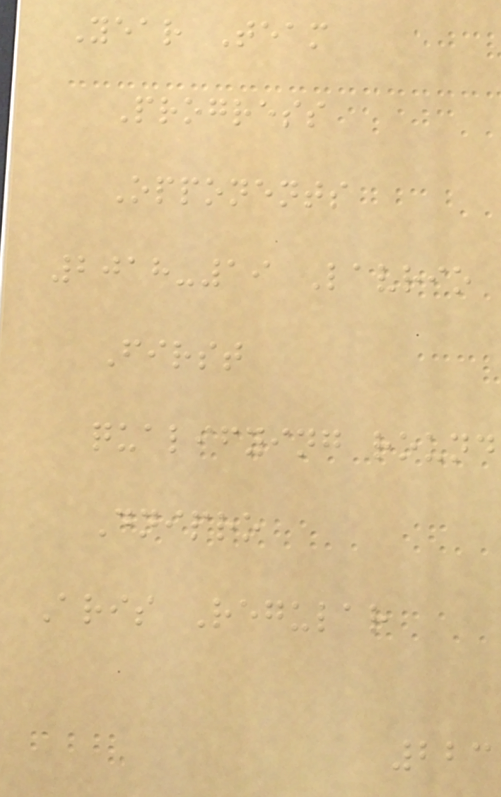Year Team
Progress
Opponents
2018-19 Lavrio
First
qualifying round
Dnipro
Aris Regular
223
